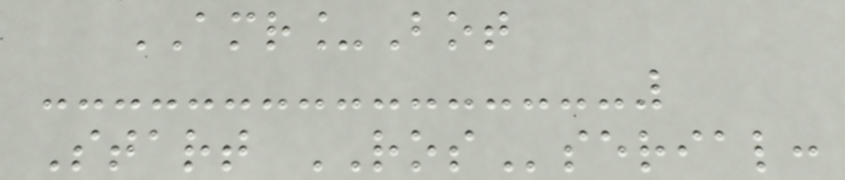AMR_Bot
Start ROSserial:
